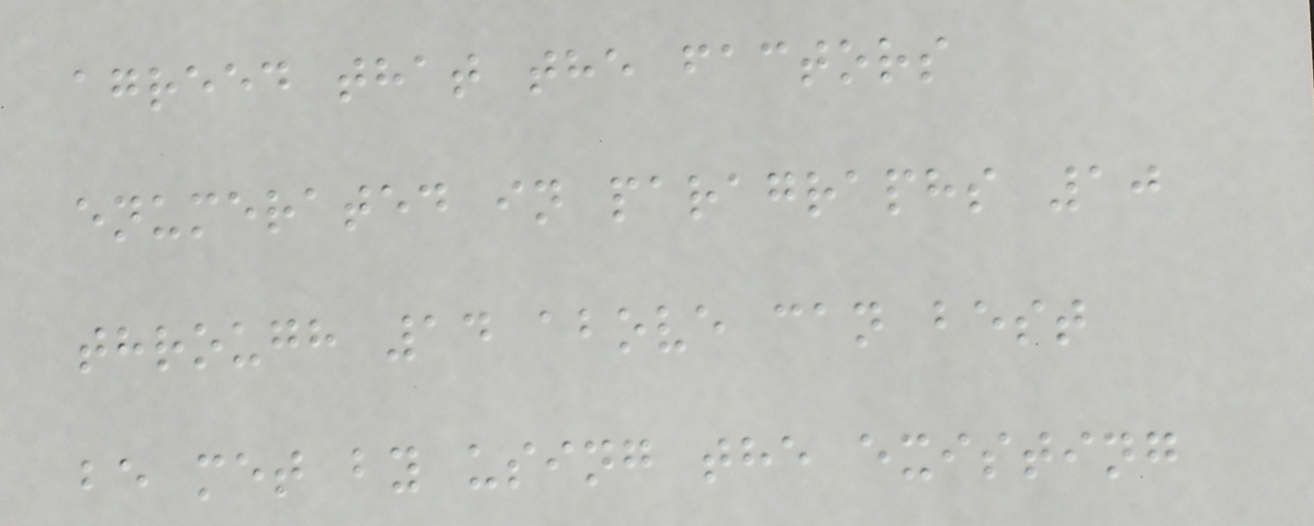agreed that the factors
enumerated in paragraphs 10
through 14 above can best
be met by using the existing
